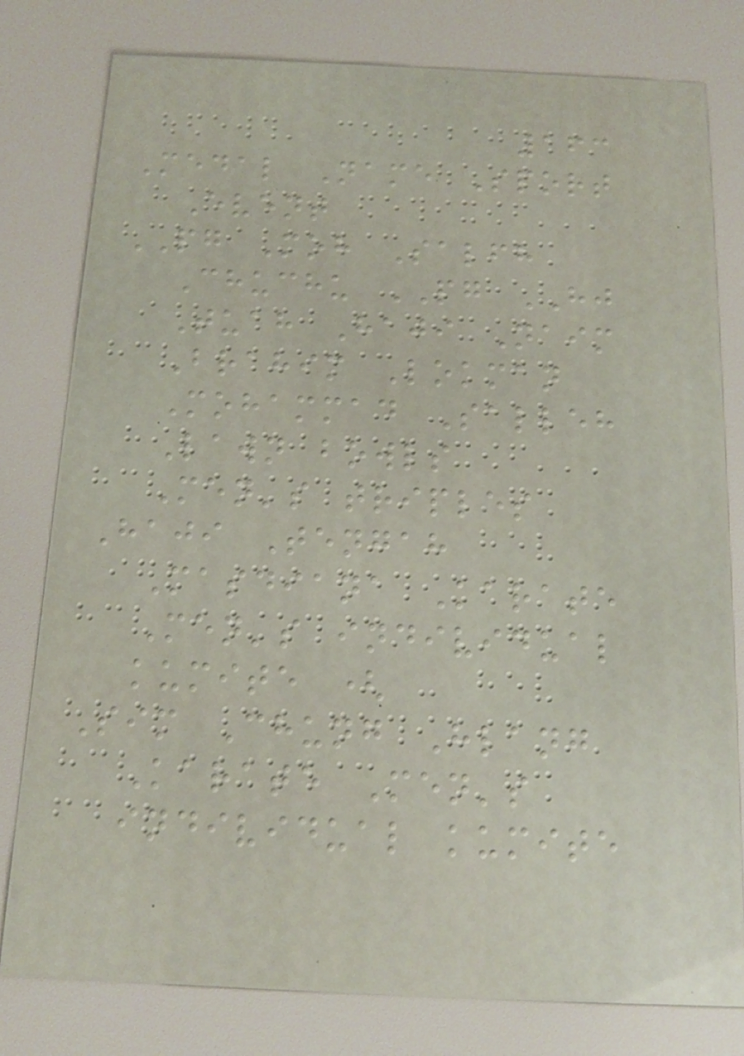163
Medal Name Sport
Event
PG Moh Salfh
Chuchu PG HJ
Tuah Haji Naim
Brahim Lokman
Mohammad Salleh
Lawn bowls
Men's triples
Haji Tengah
Masdiana Karate
Men's individual
kumite (
Sim Chung Hlang
Karate Men's
individual kumite
